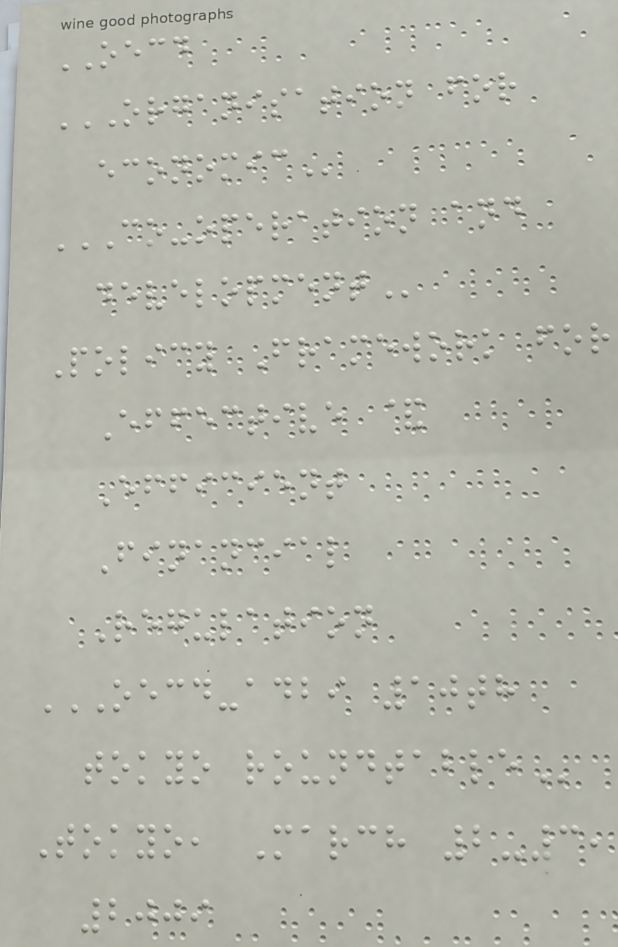OECD
ORGANISATION FOR
ECONOMIC
CO-OPERATION AND
DEVELOPMENT
Policy Framework for
Effective &
Efficient
Financial
Regulation
OECD-ADBI 10TH
TOKYO ROUNDTABLE
Tokyo, March 2-3,
2009
